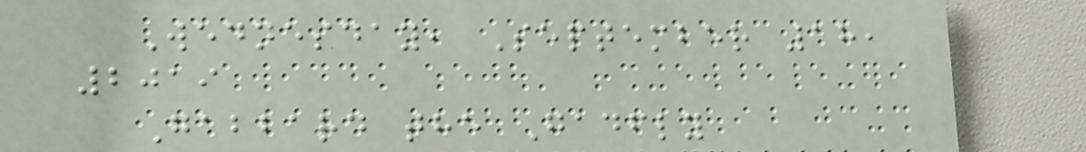Wednesday, September 18,
2019
Gabbard the Gadfly
